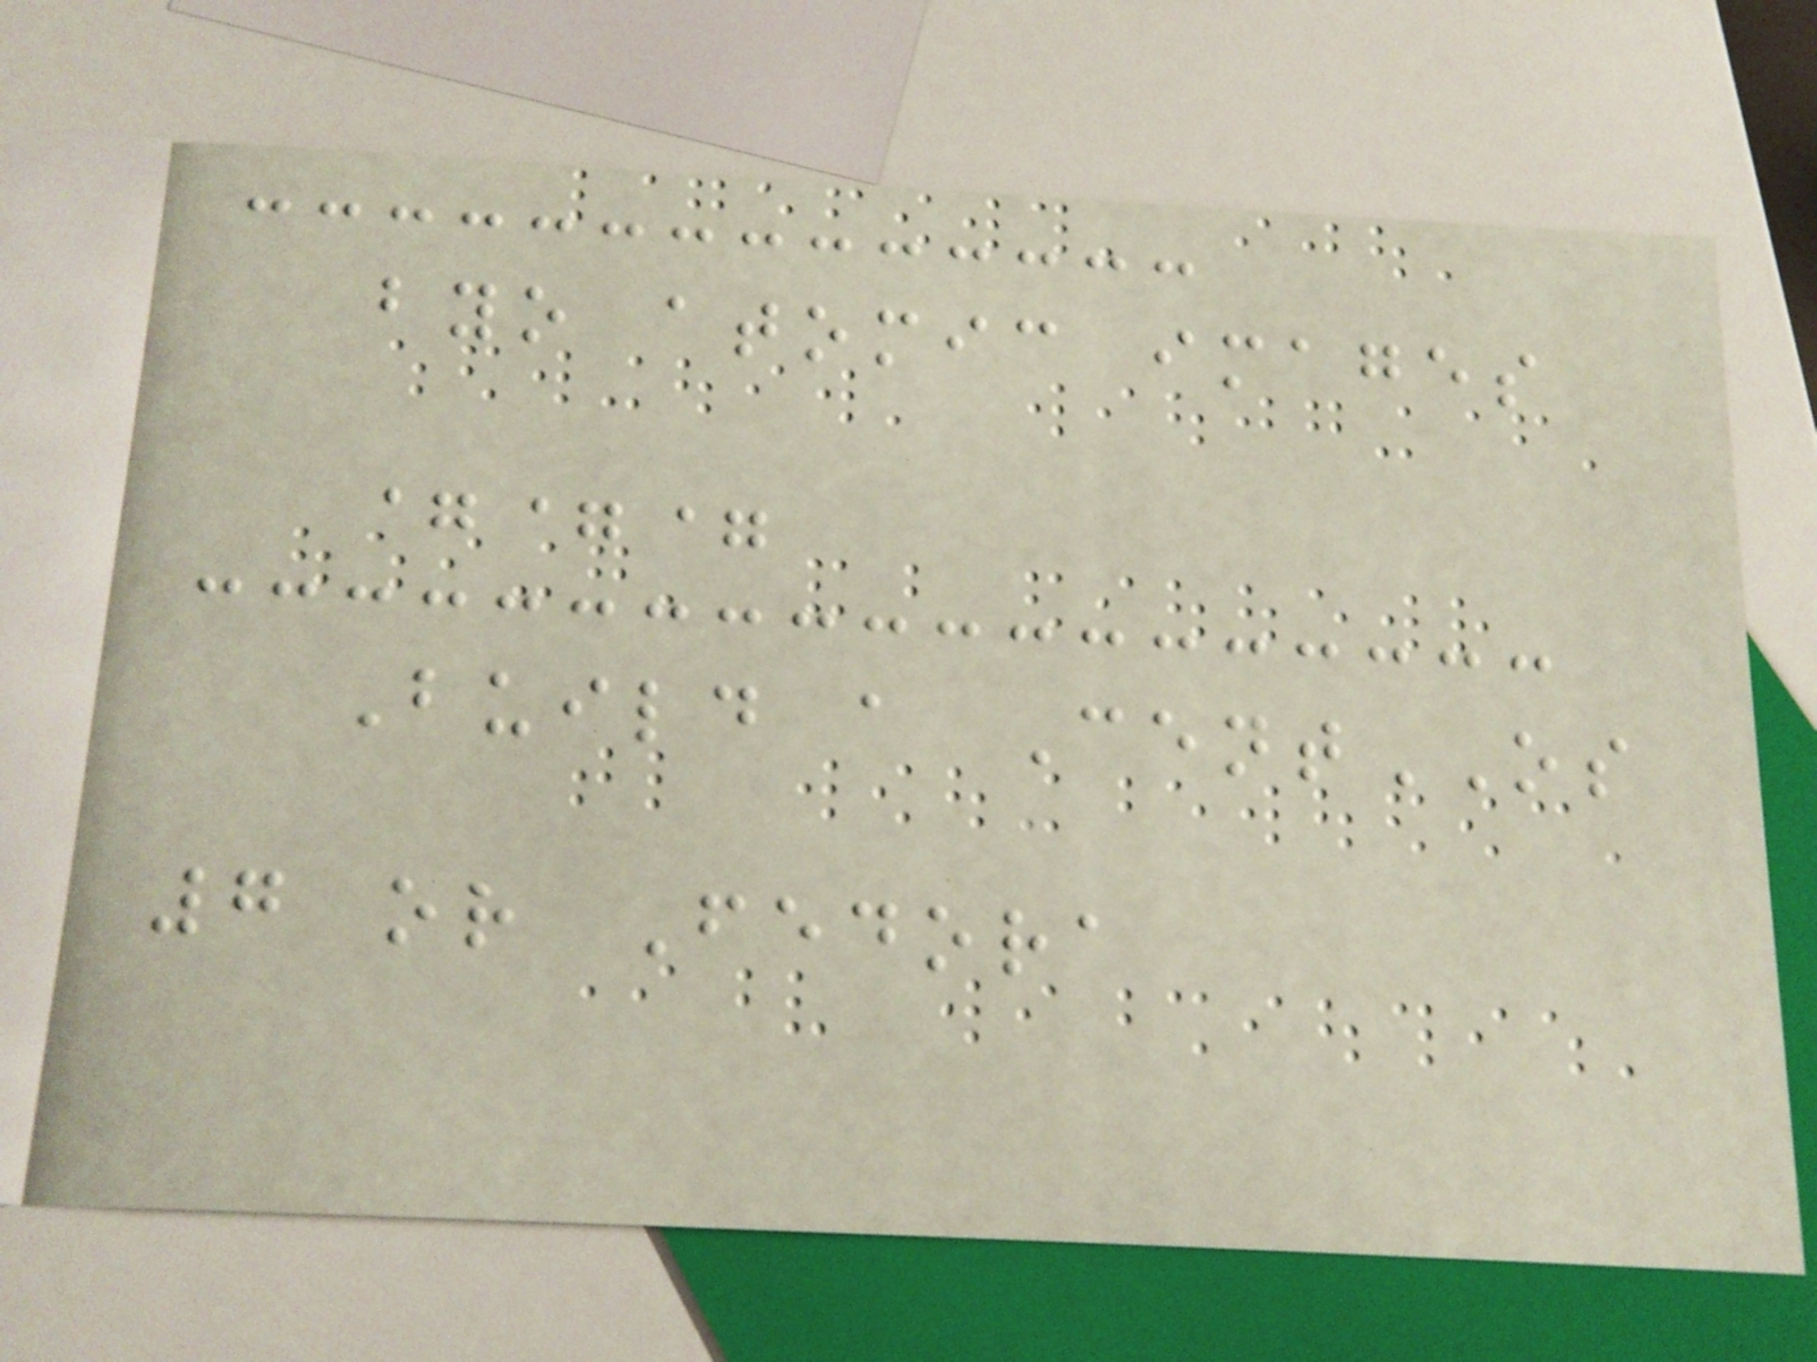byo atomic images
===
Build a CentOS
7 or Fedora
